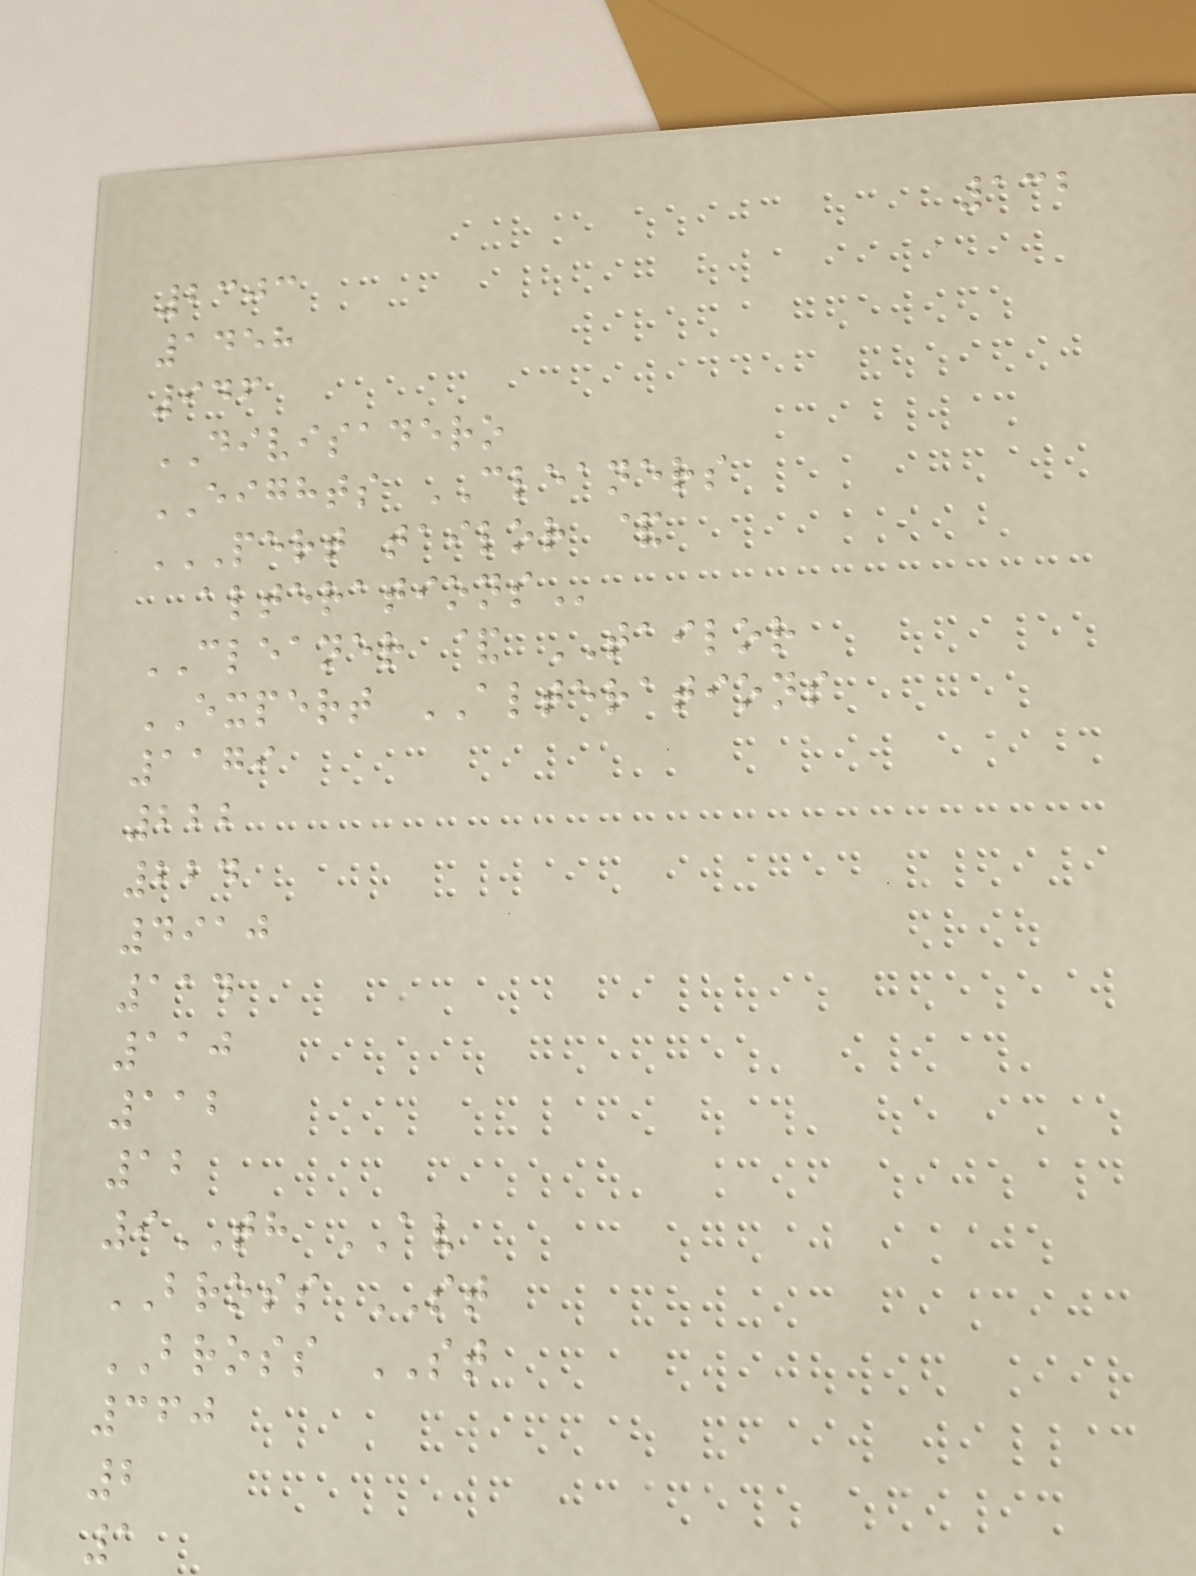132
2303
1458
946
DIVISADERO
EIGHTS CLEANERS
PERT TAILOR &
ALTERATIONS
CLEANER & TAILOR
EXPERT ALTERATIONS
1179
222
224
4910
114
110
112
12
9TH AV
BROSS ST
BROSS ST
360
2
1
